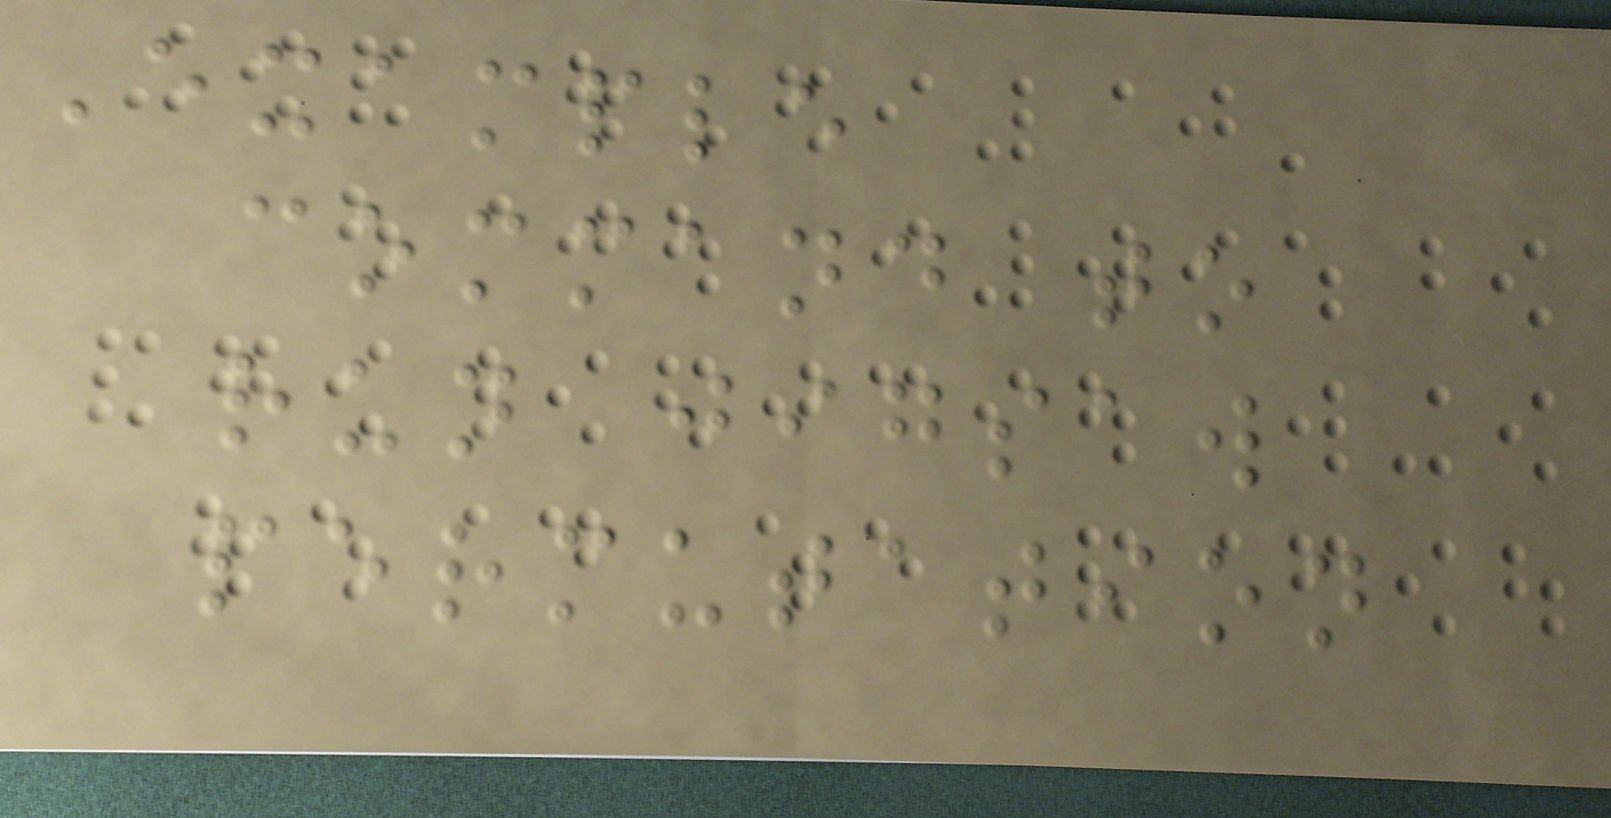Example
command to
run jigsaw
permutation
